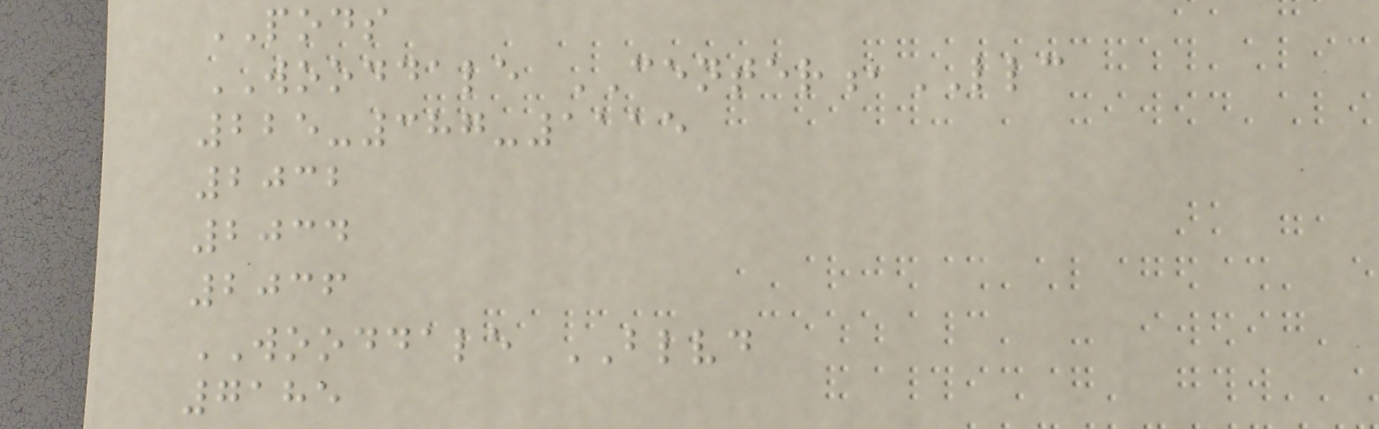PODS
WOODDALE CENTER,LLC
225-387-1115
2032
2034
2036
WOODDALE BLVD
7185
